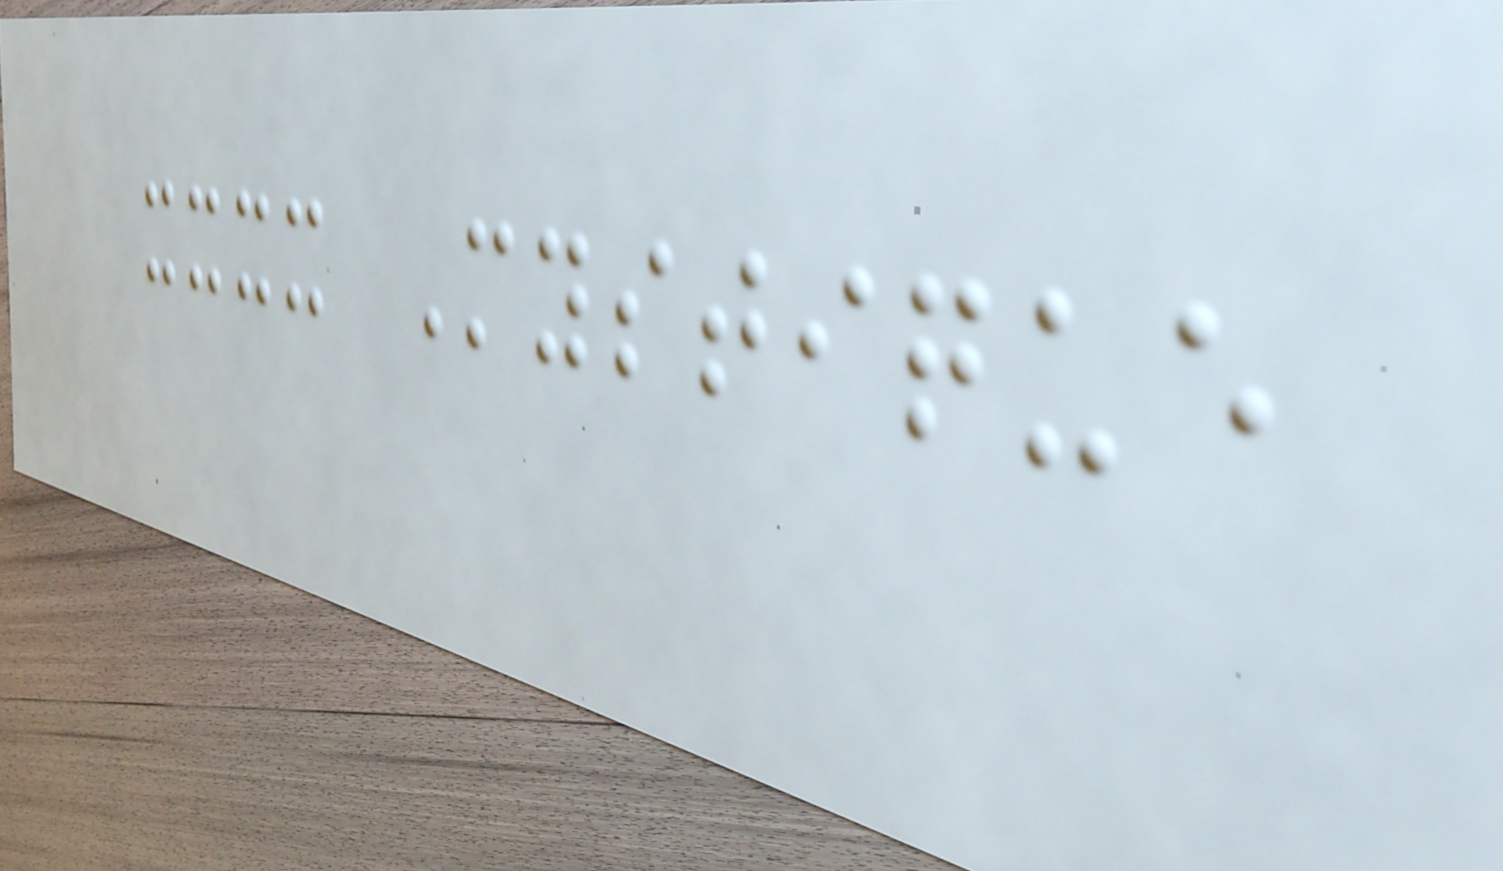xxxx Mystique
